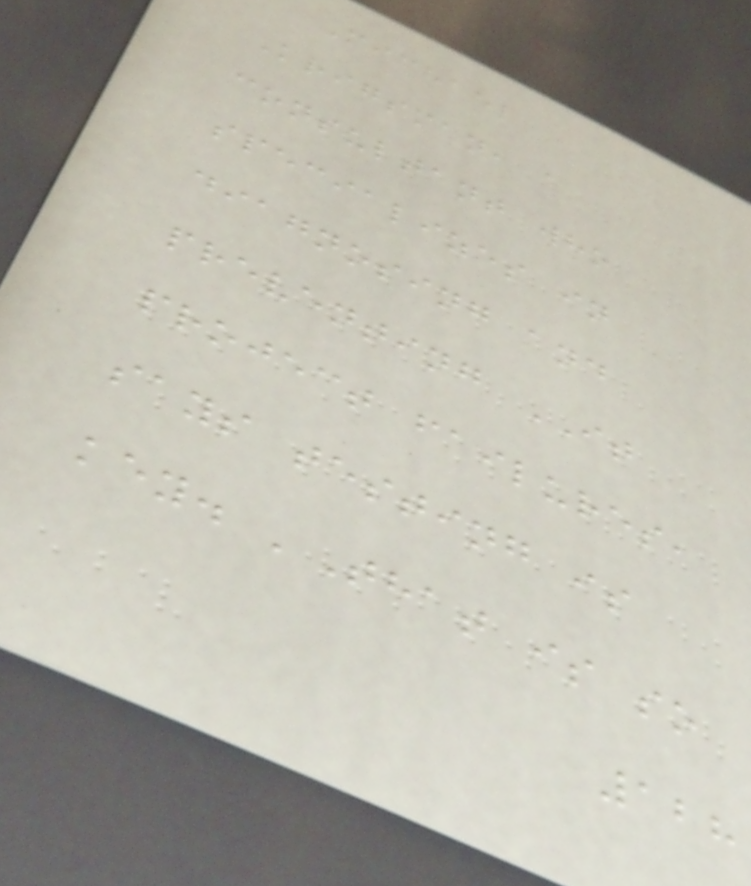Michael
Krigsman, a
consultant who
specializes in
diagnosing and
preventing IT
project failures,
says testing is
key. 'That is so
128
